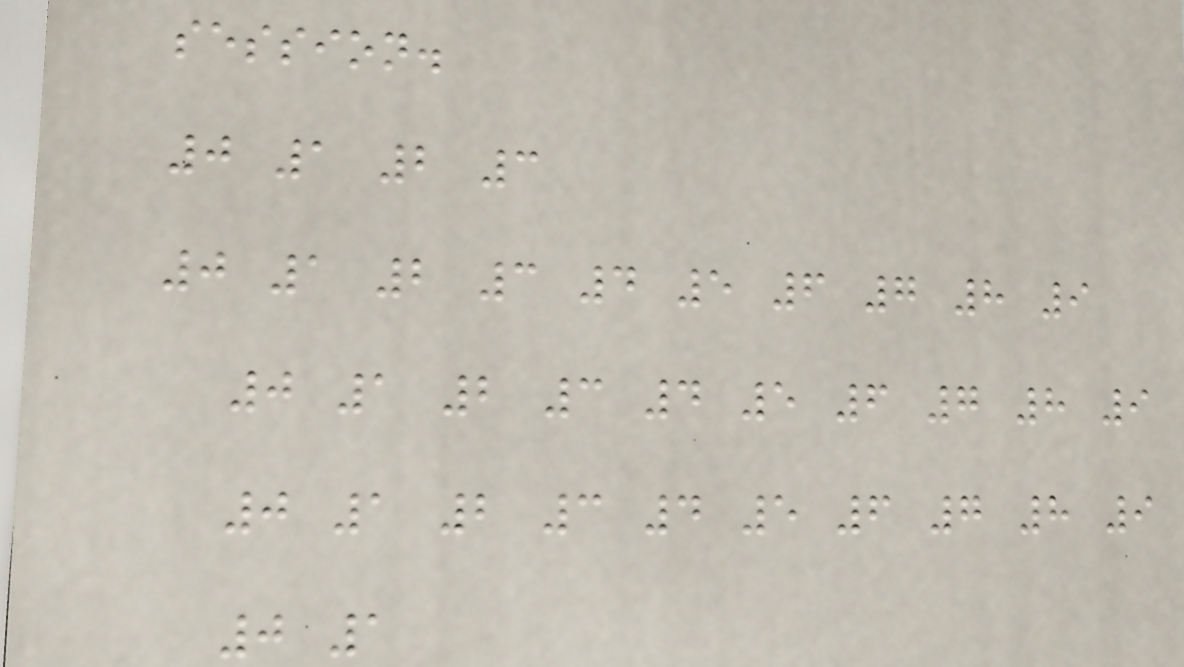session.
0 1 2 3
0 1 2 3 4 5 6 7 8 9
0 1 2 3 4 5 6 7 8 9
0 1 2 3 4 5 6 7 8 9
0 1
